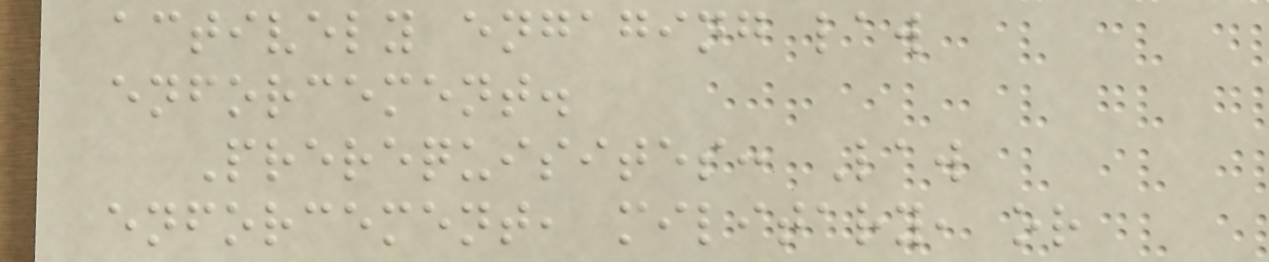actively engaging law
enforcement.
Prerequisites: Law
enforcement, military, or
